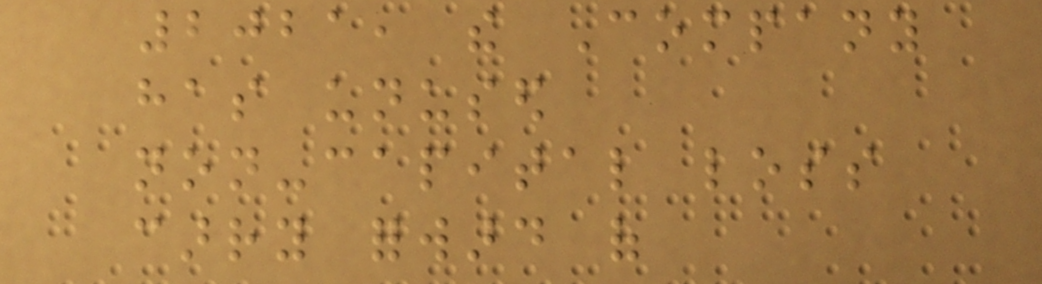2021, the Company
has unused
non-capital loss
carry forward of
